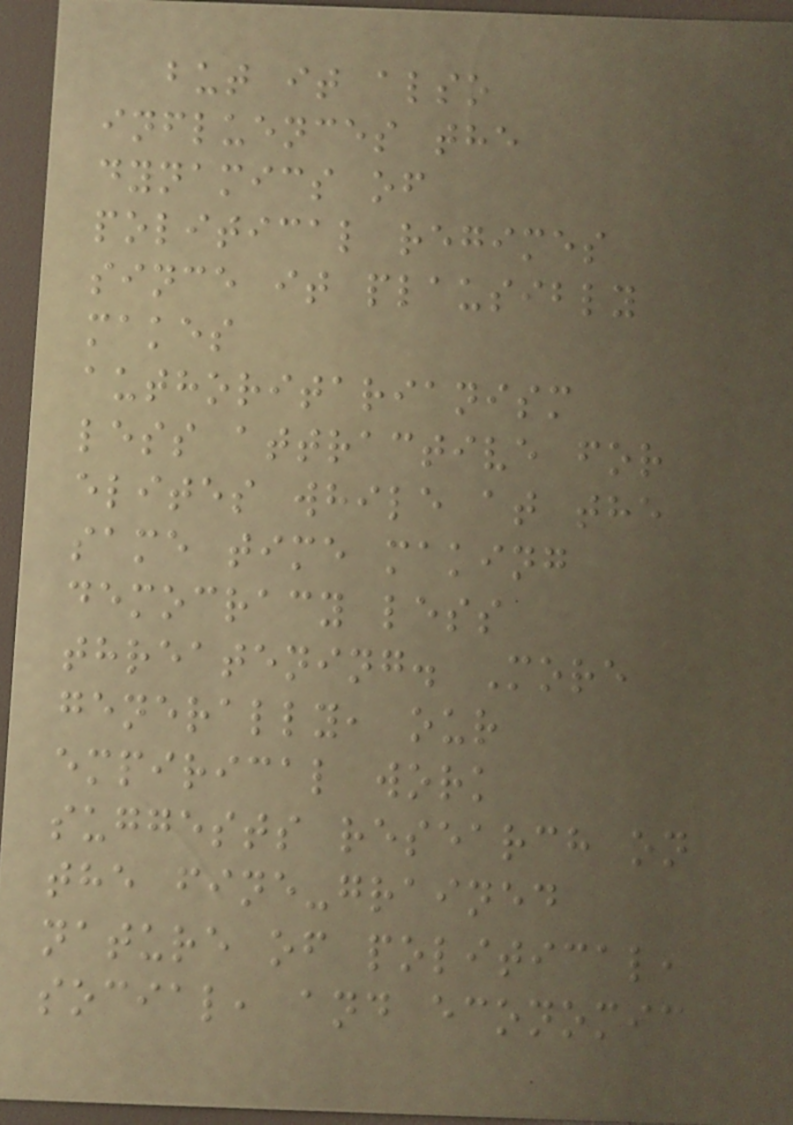but it also
influences the
dynamics of
political regimes
since it plausibly
makes
authoritarianism
less attractive for
elites while at the
same time making
democracy less
threatening. More
generally, our
empirical work
suggests research on
the fine-grained
nature of political,
social, and economic
